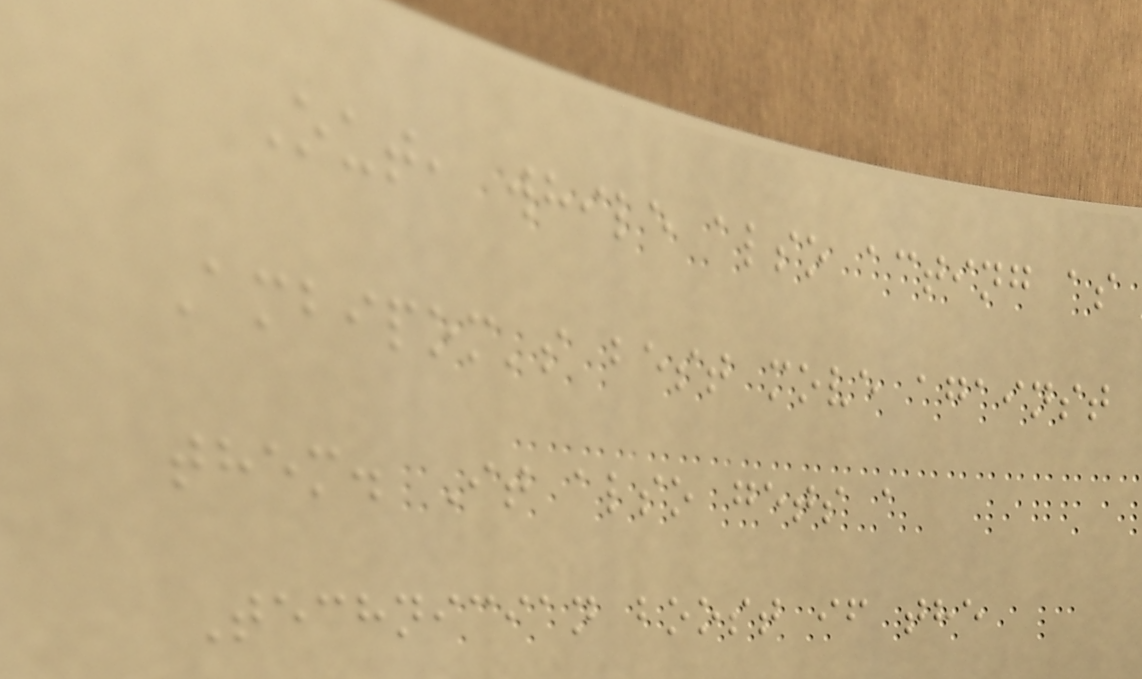Out, while also acting as
Ambipom's best move against
them. It also gets a
Technician boost if the
